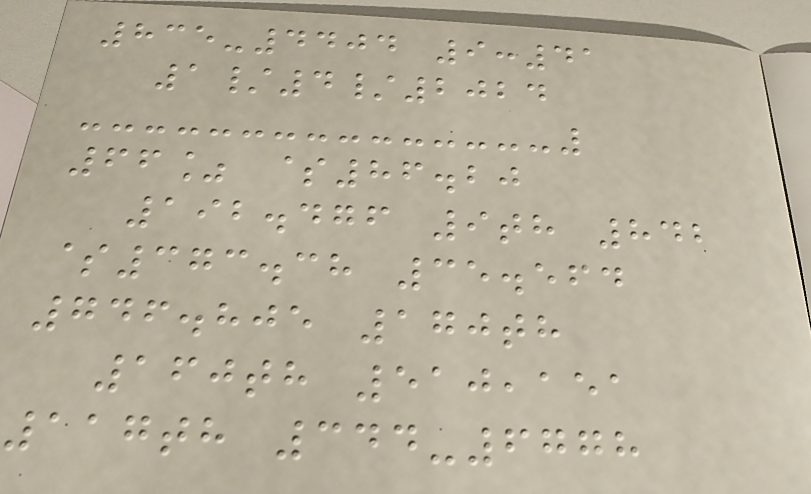835-4404 9:41
1/4/2024
66% $86.20
192.476 9th 842
$373.38 35.564
746.805 170th
160th 510,151
117th 344-6778
